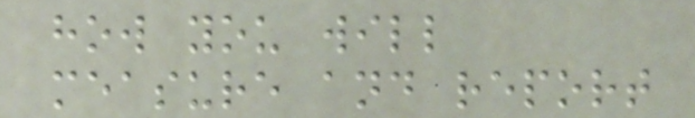how you will
measure and report
